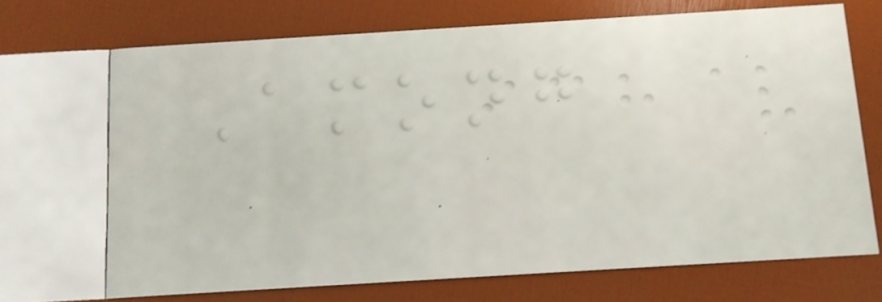Among
